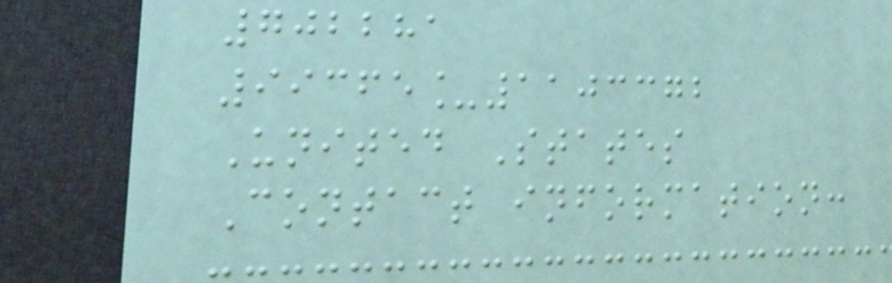702281
99365_1103372
United States
Contact information:
